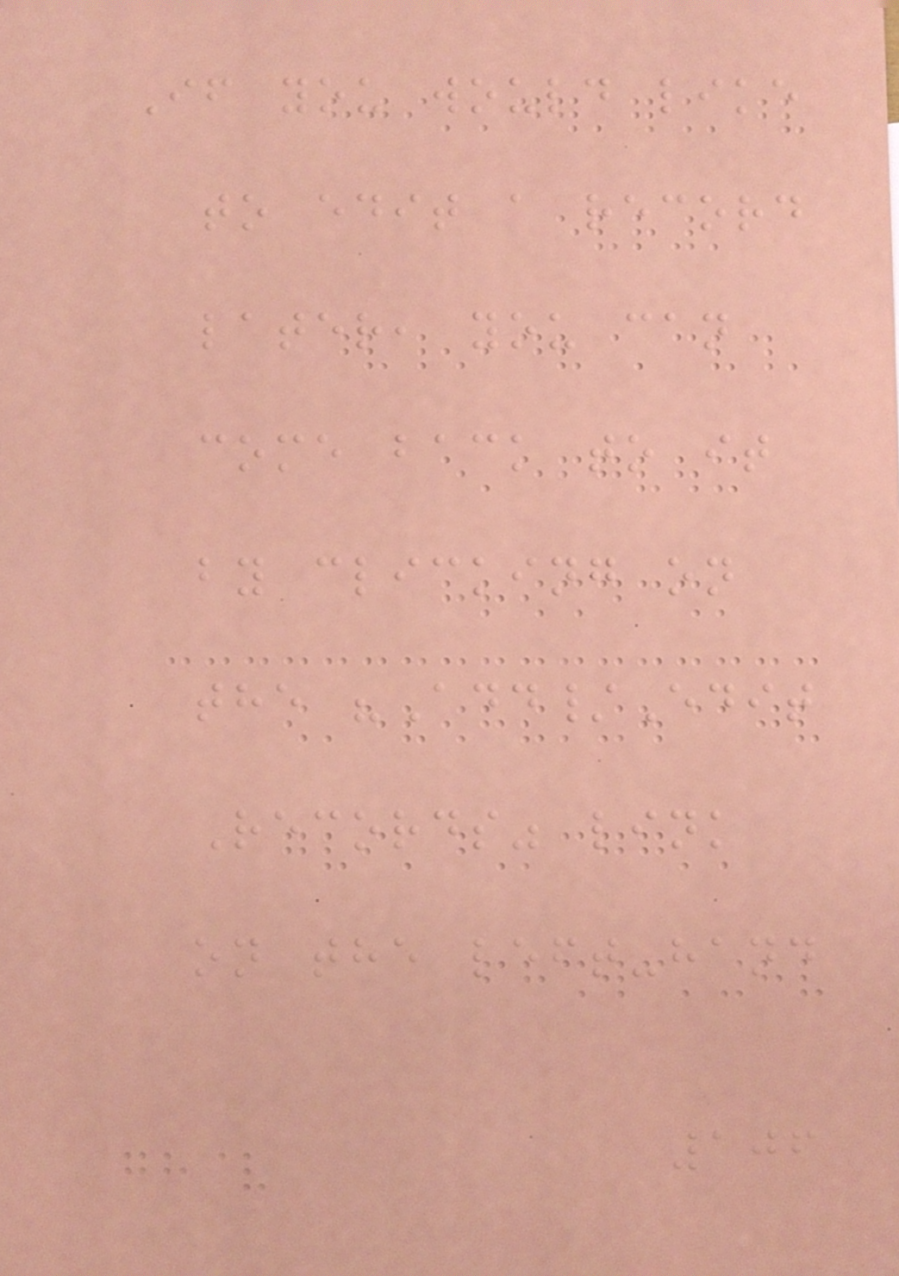If you would like
to edit a record
later, you can
come back to it
by clicking on
the "Add/Edit
Records" link
on the left-hand
106
